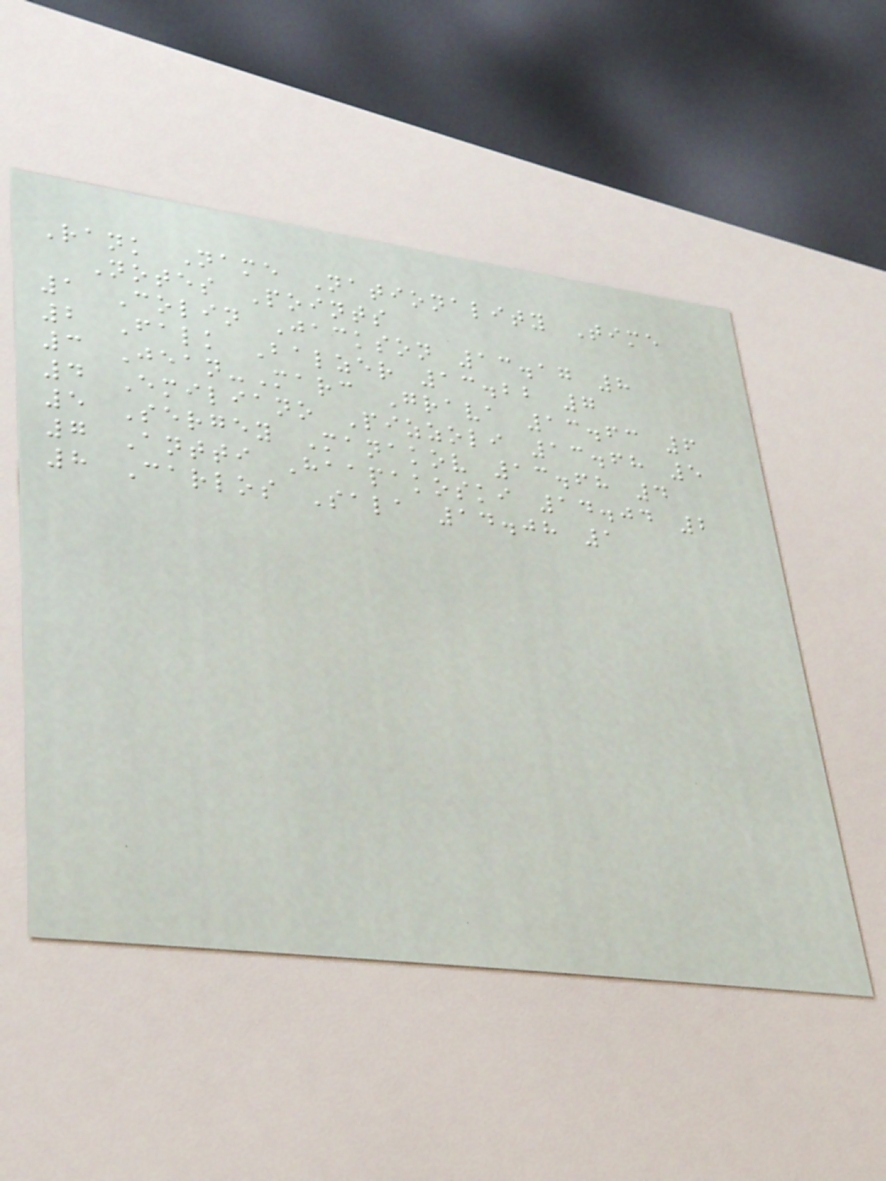Rank Name Nationality Time
Notes Points
1 Colin Jackson 13.17 8
2 Falk Balzer 13.22 7
3 Jean-Marc Grava 13.63 6
4 Emiliano Pizzoli 13.68 5
5 Sergey Manakov 13.68 4
7 Antti Haapakoski 14.04 2
8 Carlos Sala 14.08 1
